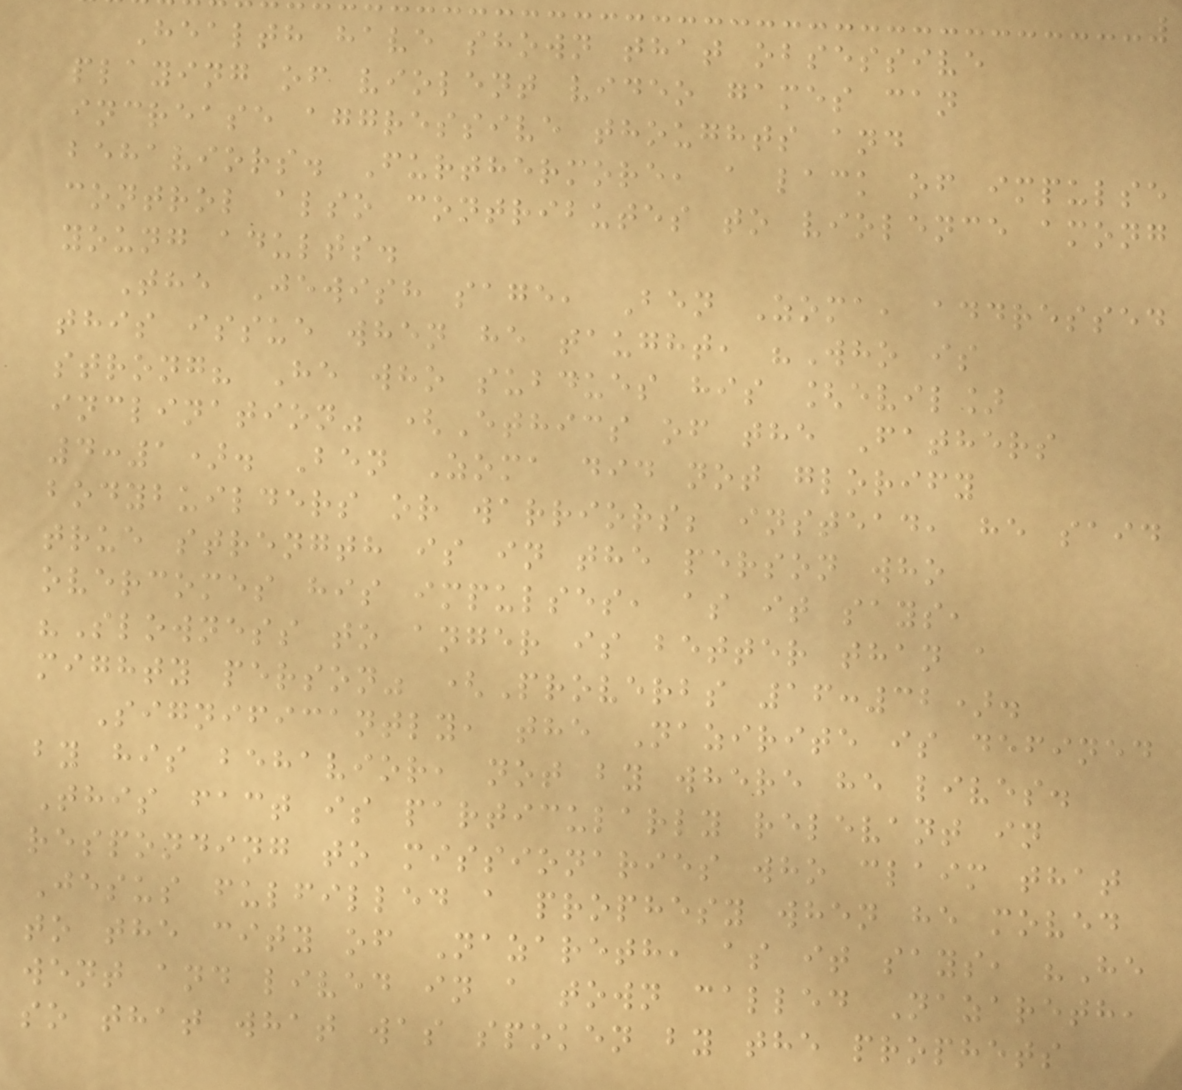Health have shown that obsessive
playing of violent video games can
increase aggressive thoughts and
behaviors. Furthermore, a lack of impulse
control also contributes to violence among
young adults.
The Jewish sage, Ben Zoma, addressed
this issue when he taught, "Who is
strong? He who subdues his [evil]
inclination" (Ethics of the Fathers
4:1). Ben Zoma did not glorify
bodybuilders or warriors; instead, he said
true strength is in the person who
overcomes his impulses, as it says,
"Slowness to anger is better than a
mighty person" (Proverbs 16:32).
Significantly, the Nazirite is defined
by his behavior, not by where he lives.
This fact is particularly relevant in
responding to missionaries who claim that
Jesus fulfilled a prophesy when he moved
to the city of Nazareth, as it says, "He
went and lived in a town called Nazareth,
so that what was spoken by the prophets
